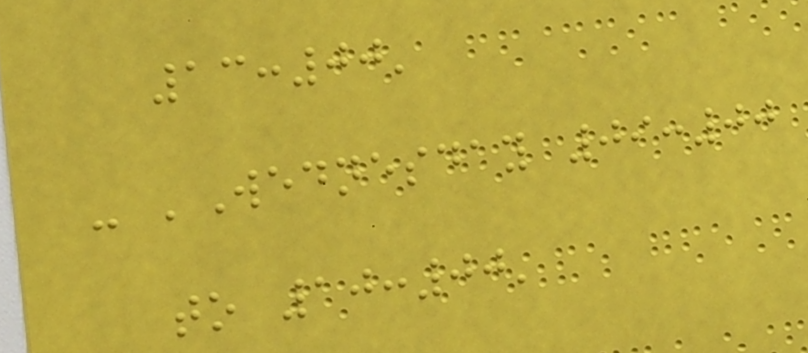13:00'
- 'Wednesday 09:00
to 10:00'
